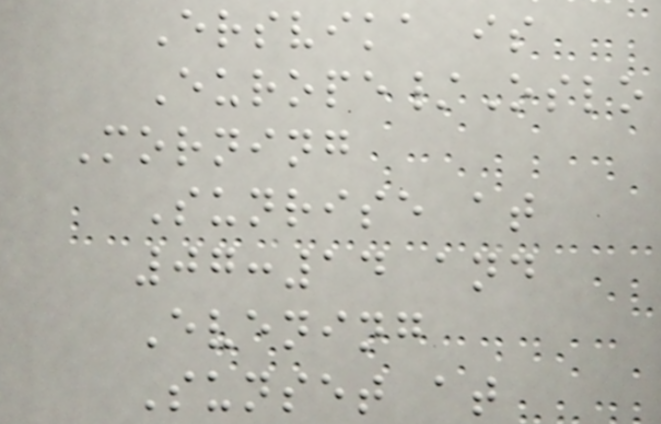Ersvika is
Europe/Oslo
Morning
Sunrise at
07:14 and
Evening
Sunset at
